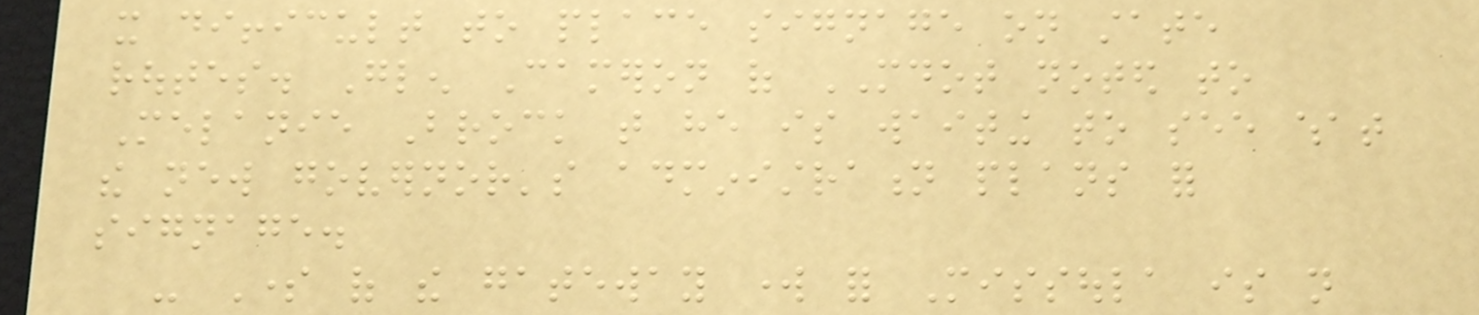it difficult to place signage on state
routes. Glen Cameron of MDOT noted to
Melanie Brock that he is waiting to see what
the new governor's administration plans for
signage.
- Some of the gateway work for Missoula is not
